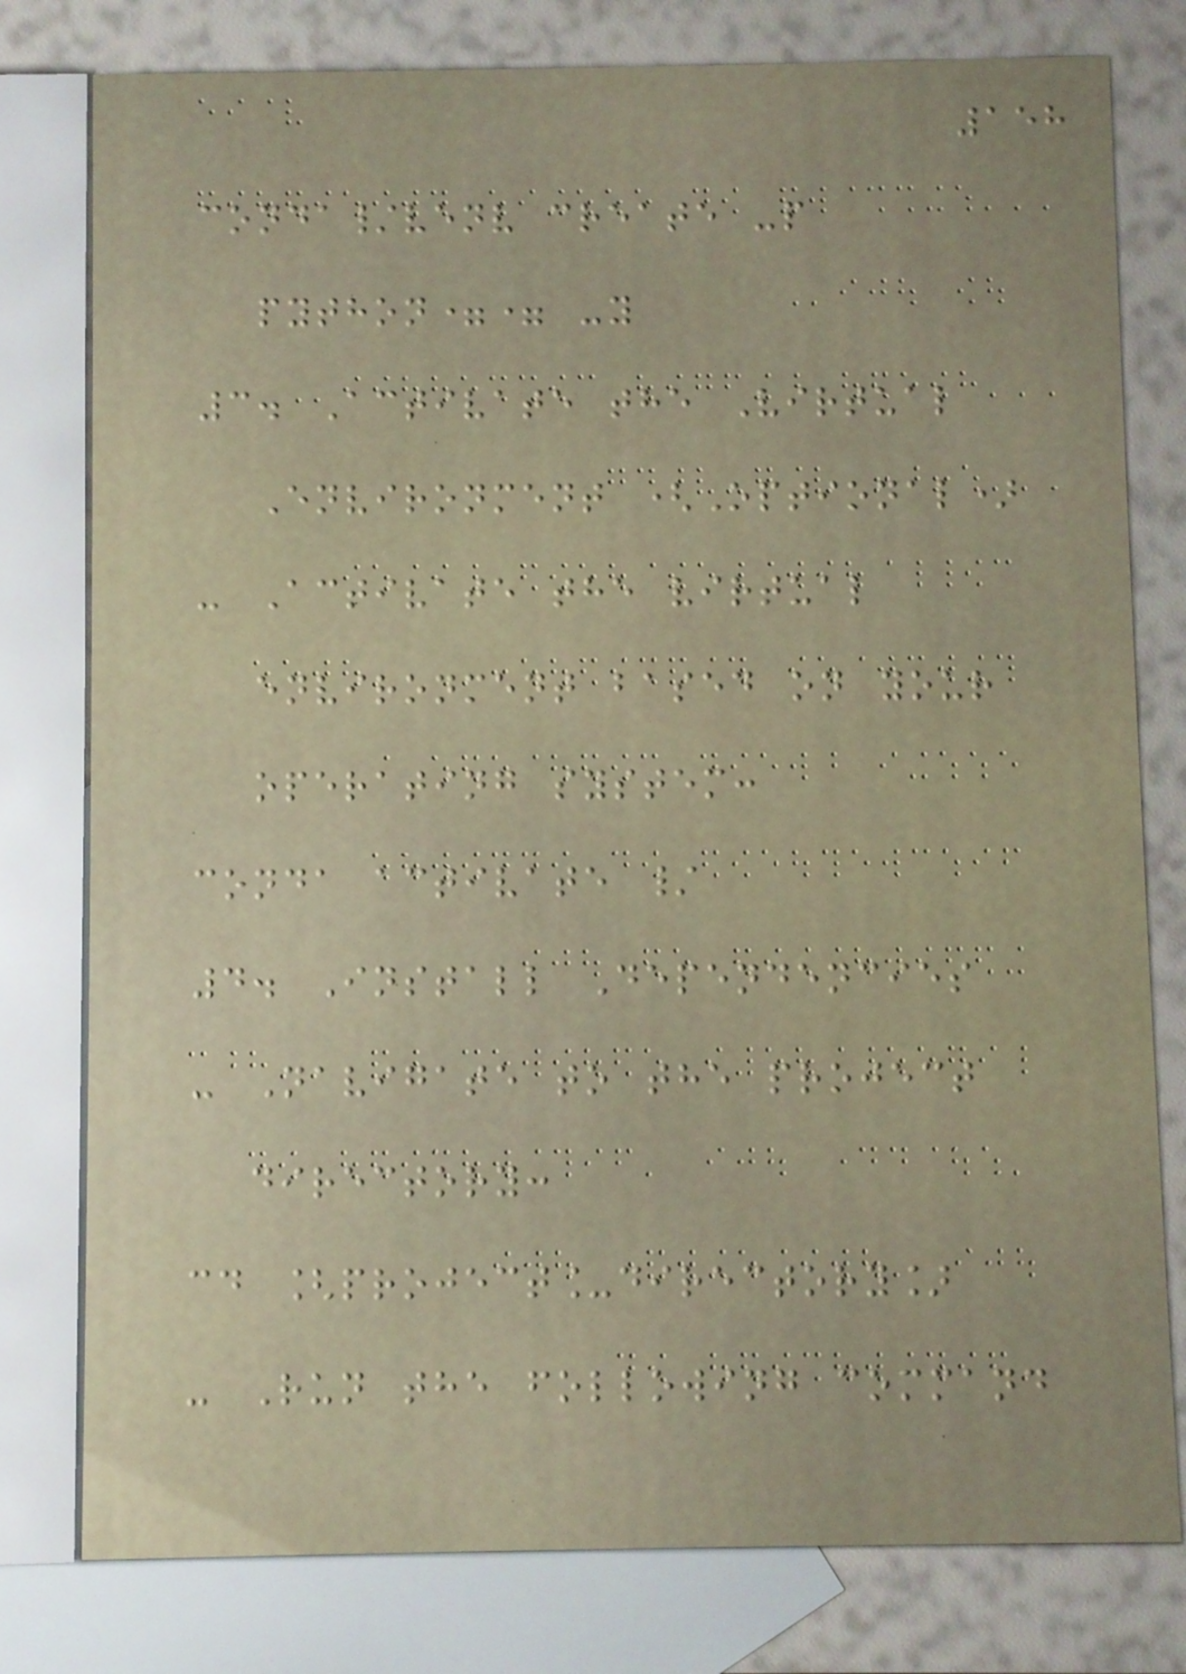158
conda/venv create -p
python== -y
3. Activate the Virtual
Environment (Optional)
- Activate the virtual
environment based on your
operating system:
conda activate /
4. Install Dependencies
- Navigate to the project
directory:
cd [project_directory]
- Run the following command
